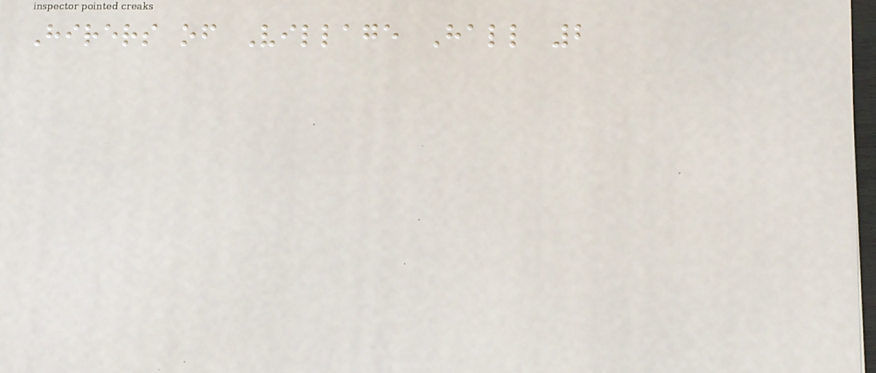Hirers of Village Hall 2
